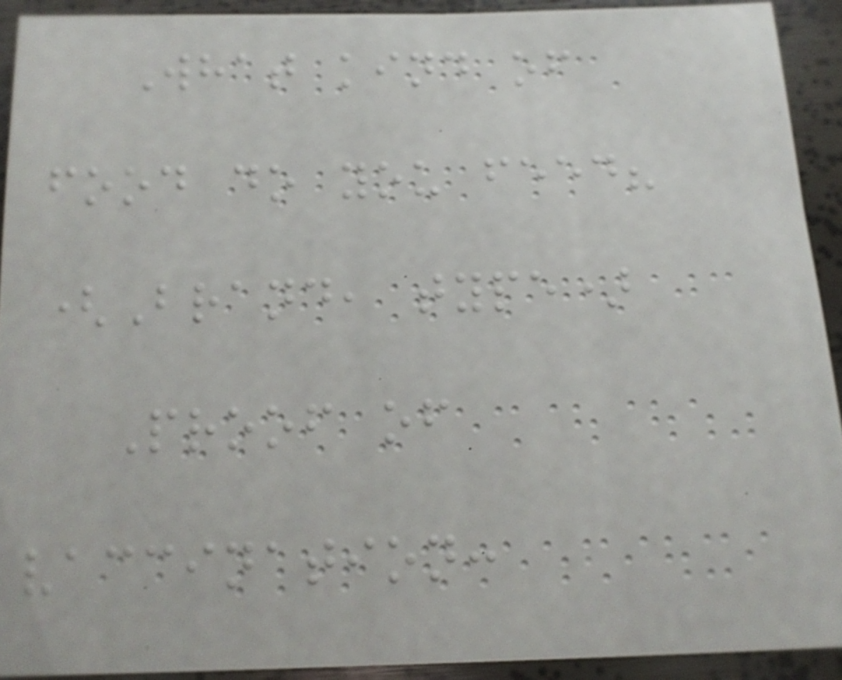What kind of
food do you feed?
(Brand, type)
Proof of
vaccination:
